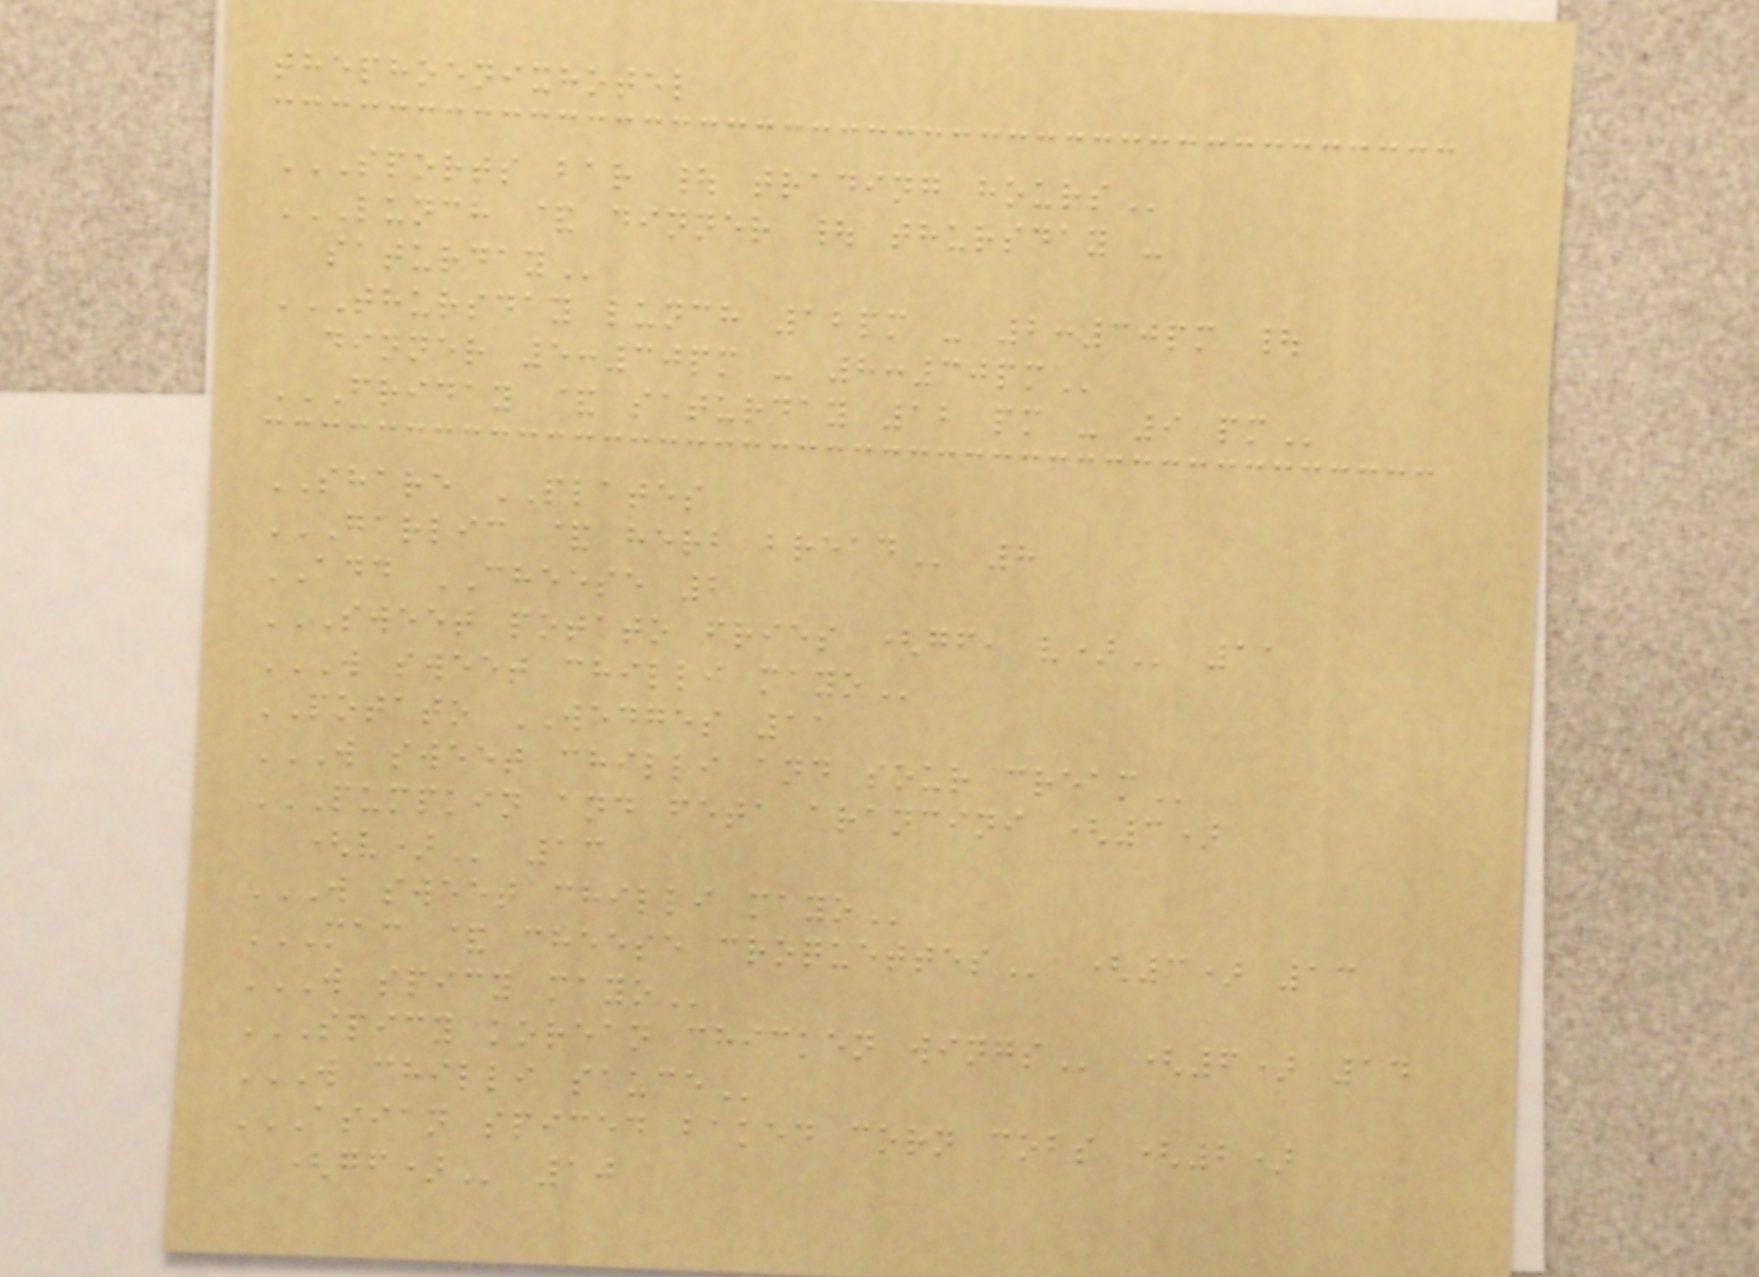thephoenixhotel
SPORTS BAR | TRADING HOURS
LUNCH & DINNER | THURSDAY -
SATURDAY
THURSDAY LUNCH 12PM - 2:30PM |
DINNER 5:30PM - 8:30PM
FRIDAY & SATURDAY 12 PM - 9 PM
SHARE PLATES
GARLIC & HERB BREAD 8
ADD CHEESE 2
SWEET POTATO FRIES (GF, V) 11
W SWEET CHILLI MAYO
POTATO WEDGES 11
W SWEET CHILLI AND SOUR CREAM
PUMPKIN AND FETA ARANCINI (3)
(V) 13
W SWEET CHILLI MAYO
MAC & CHEESE CROQUETTES (3) 13
W SPICY MAYO
SPICY KOREAN CHICKEN WINGS (6) 14
W CHILLI SAUCE
ASIAN SPICED BAKED CORN COBS (2)
(GF) 10
